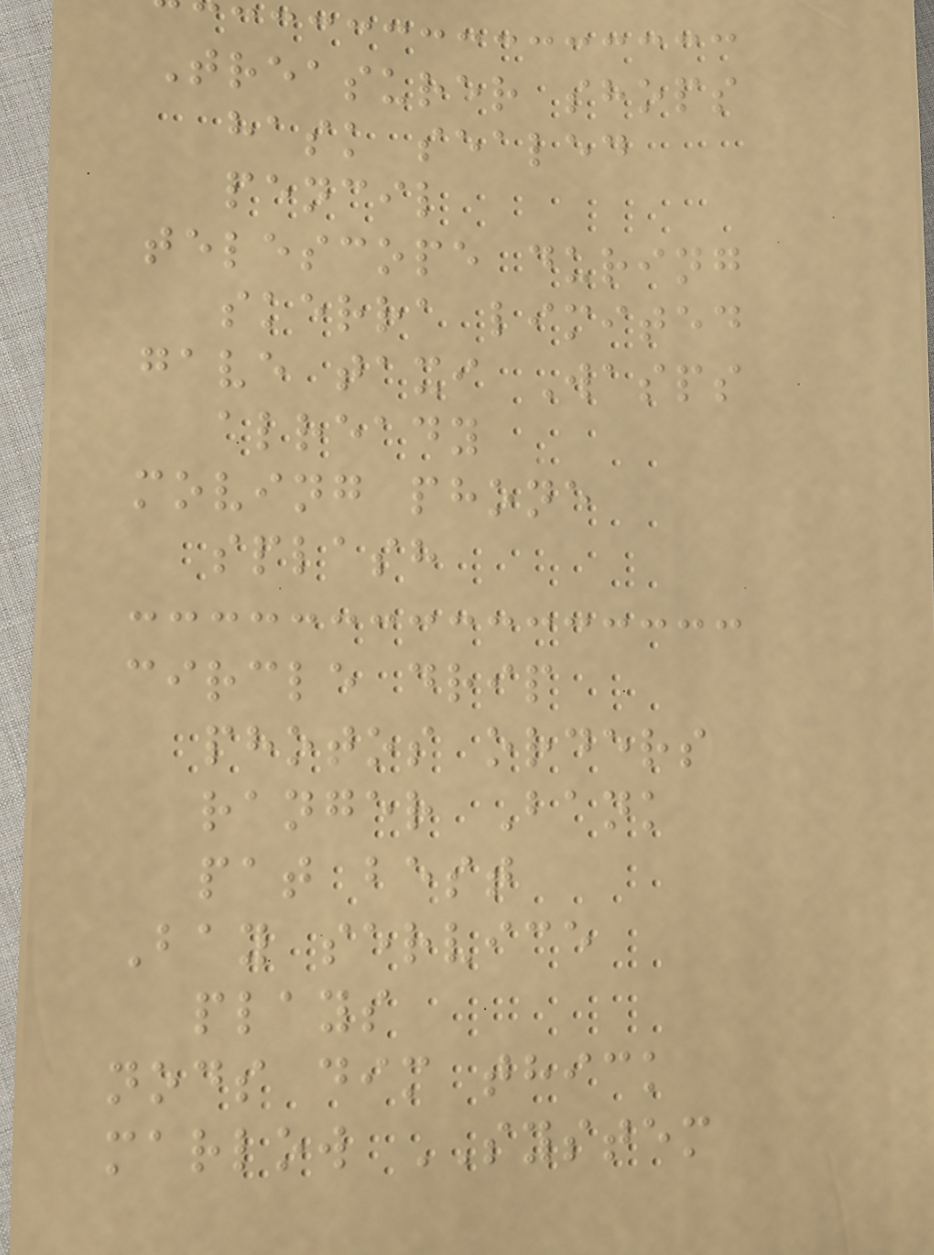Treasurer shops
hask sealed
pencil
telescope during
skerra limited
gave taxi Wasps
already
moving phone
splash
circle drip
photos orders
ranger Bank
pat best
Bay service
plays
nods dim thick
marlow SYSTEM
